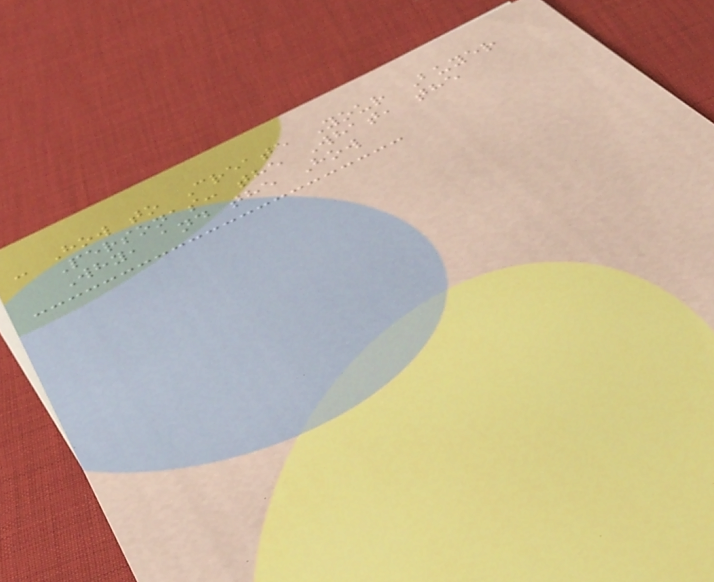- How to Create Your Buyer
Personas: the What, the
Why, and the How
